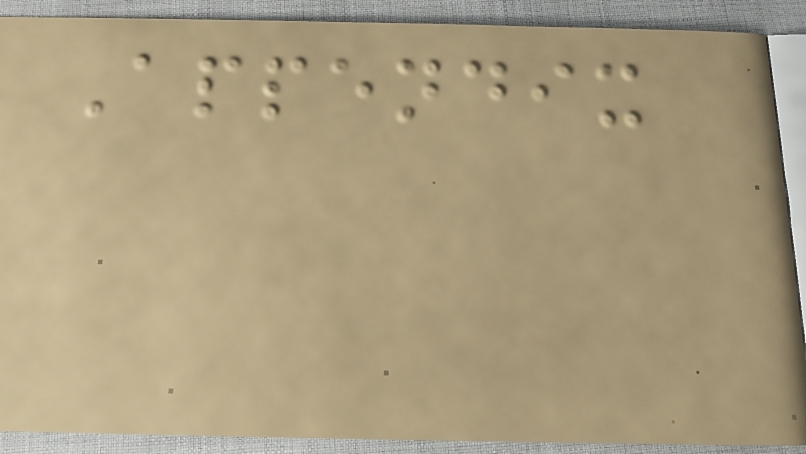Appendix
